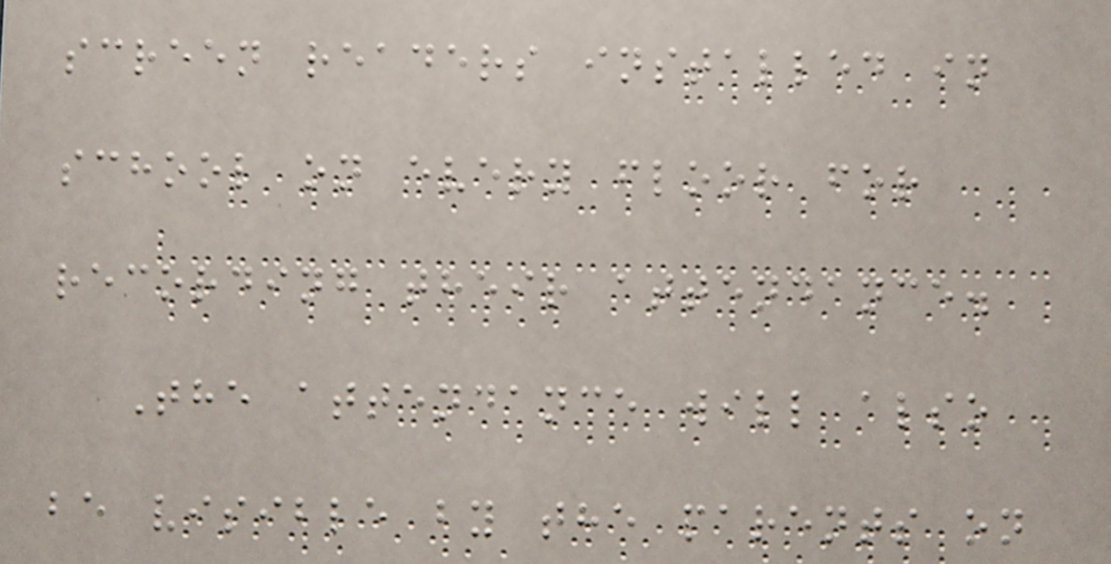screen readers installed in
school on every floor for
recording their attendance.
The attendance will also
be visible by the parents on
